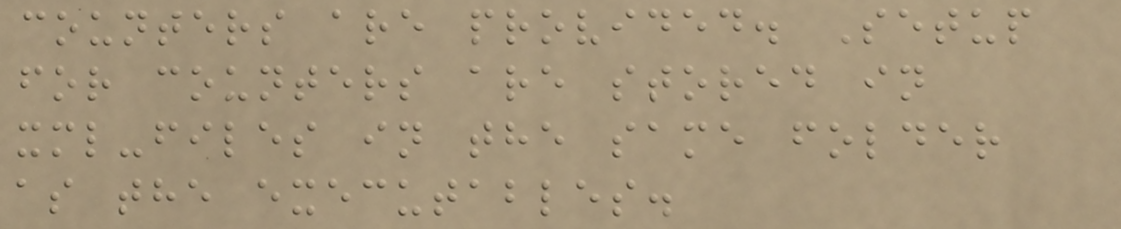counters are provided. Setup
for counters are stored in
xml-files in the same folder
as the executables.
